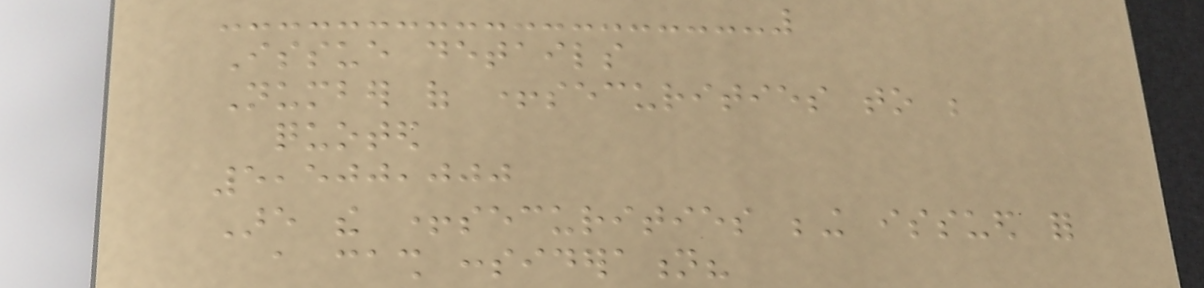Issue details
Number of +securities to be
quoted
5,500,000
Are the +securities being issued for
a cash consideration?
